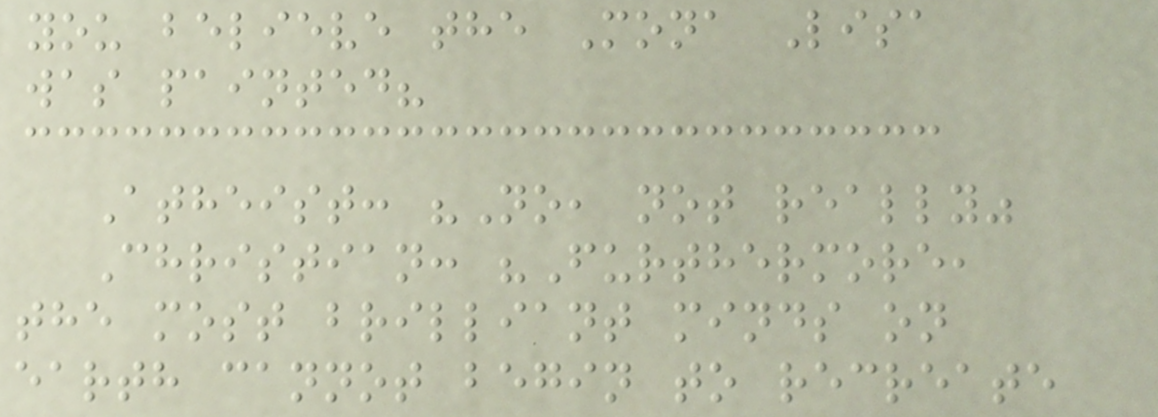you believe the Mona Lisa
was painted?
Atheist: "No, not really"
Christian: "Furthermore,
the most brilliant minds on
earth cannot begin to recreate
